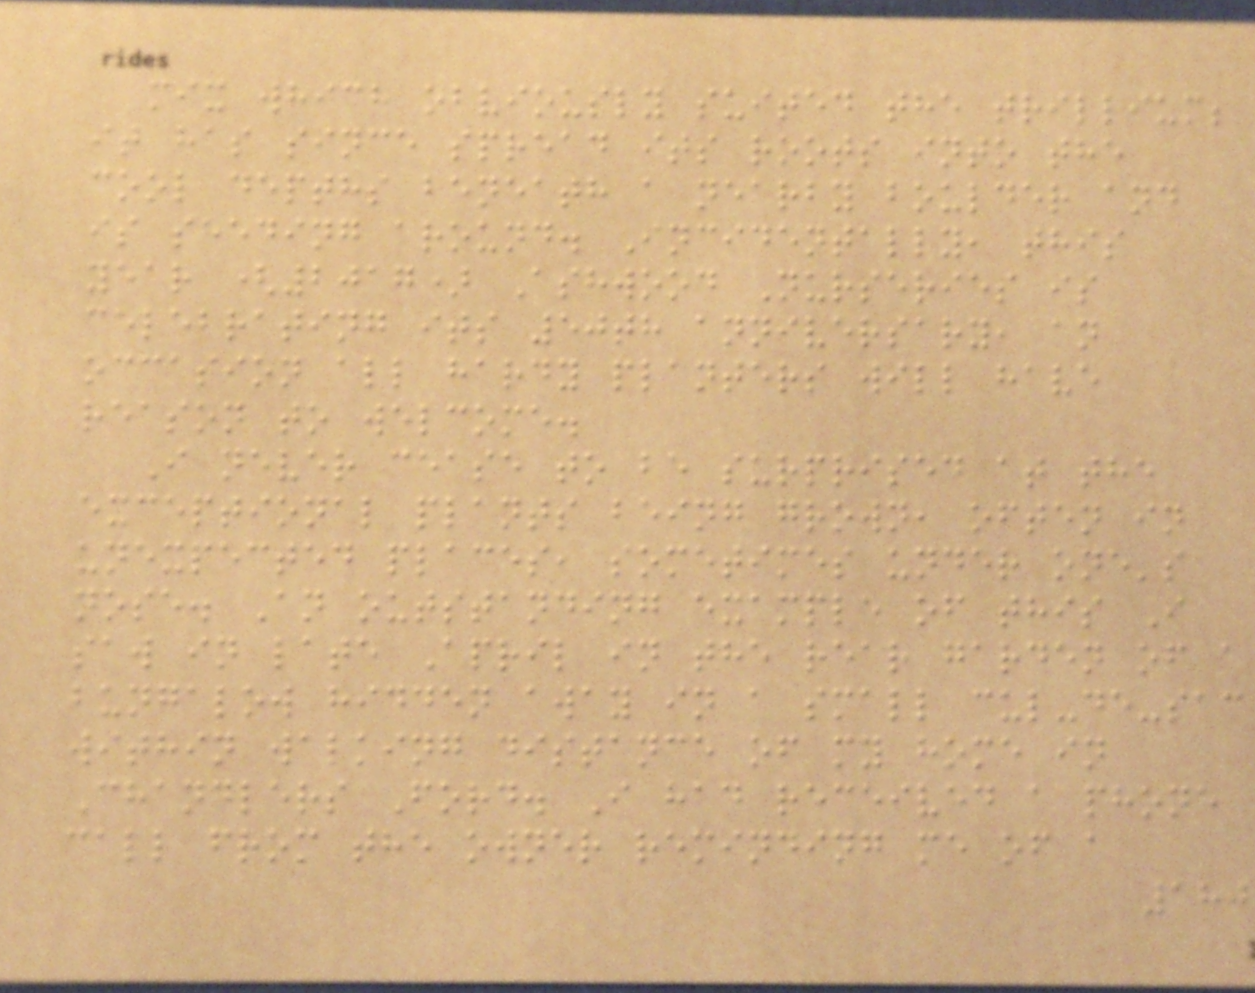mix which obviously suited the trillium;
it has since spread its roots into the
cool depths beneath a nearby boulder and
is seeding around. Incidentally, this
year (2017) Ashwood Nurseries is
celebrating its 50th anniversary, an
occasion all hardy planters will have
reason to welcome.
I never cease to be surprised at the
exceptional plants being grown, often in
unexpected places, sometimes under one's
nose. An outstanding example of this I
saw in late April in the rear garden of a
bungalow hidden away in a small cul-de-sac
within walking distance of my home in
Chandlers Ford. I had received a phone
call from the owner reminding me of a
180
